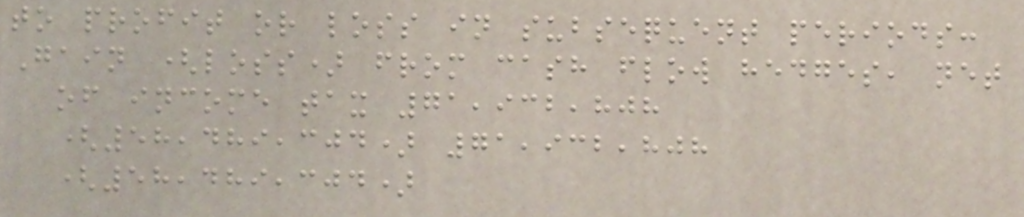to profit or loss in subsequent periods:
Gain (loss) from cash flow hedges, net
of income tax 71,932,808
(58,489,304) 71,932,808
(58,489,304)
